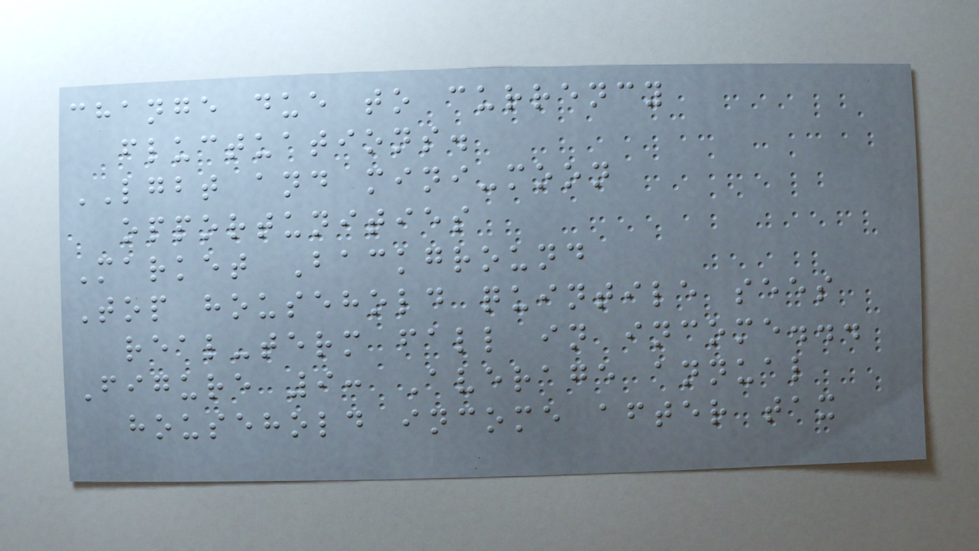change due to currency
fluctuations.
LGBT and mini-moon
opportunities
Market Background
Top household quintile sees
real-term fall in income...
Figure 9: Average annual
household income after tax
